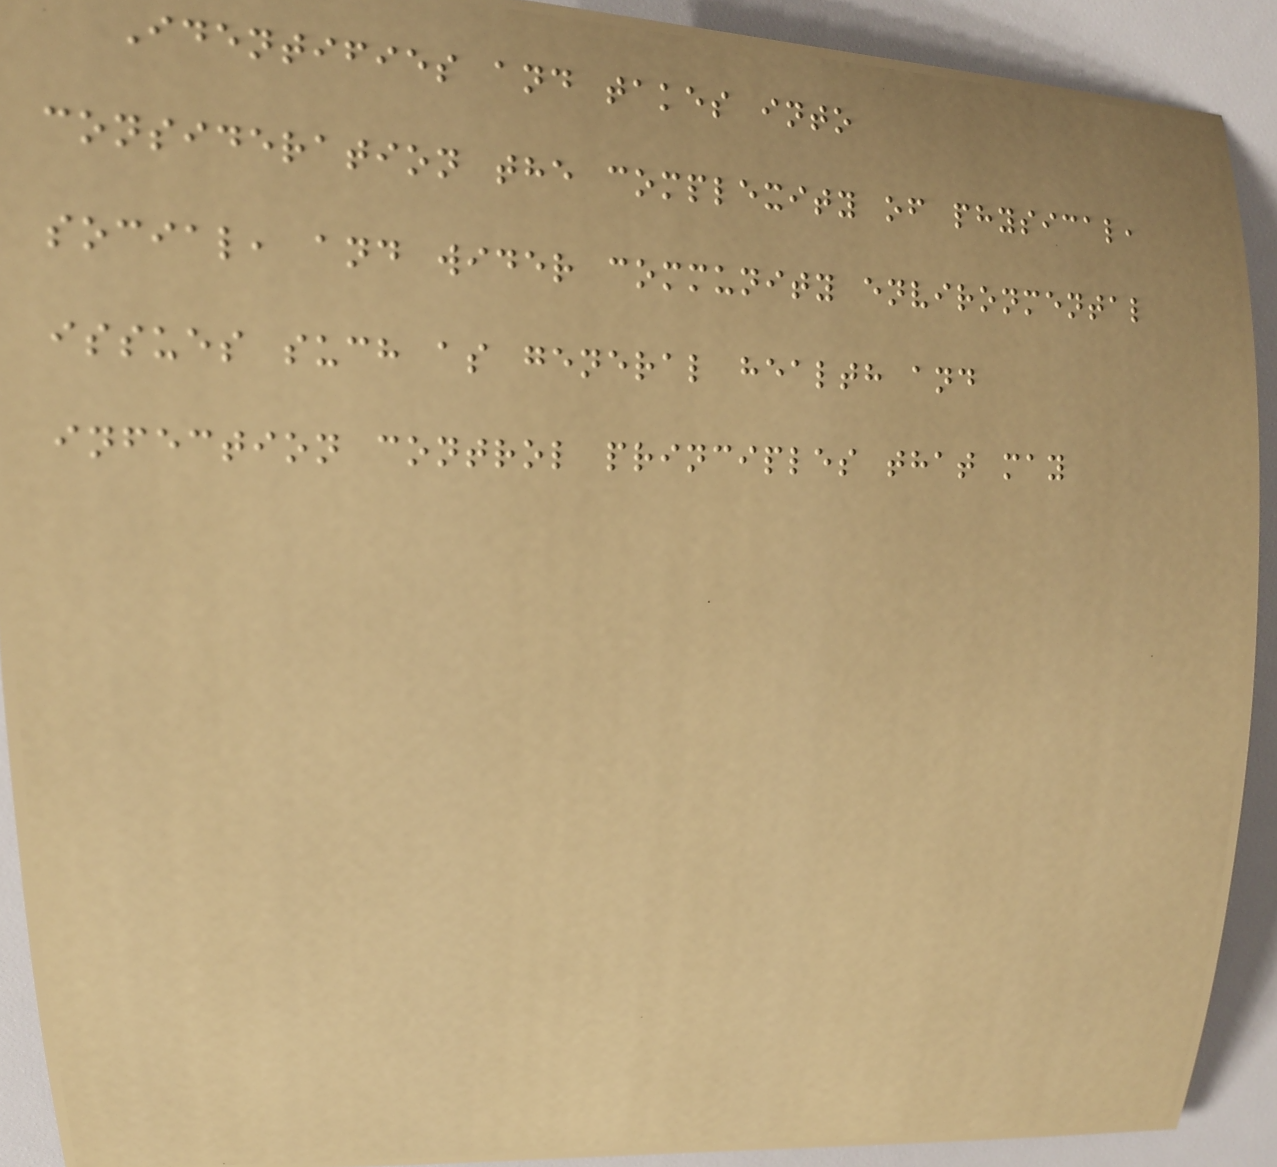Identifies and takes into
consideration the complexity of physical,
social, and wider community environmental
issues such as general health and
infection control principles that may
